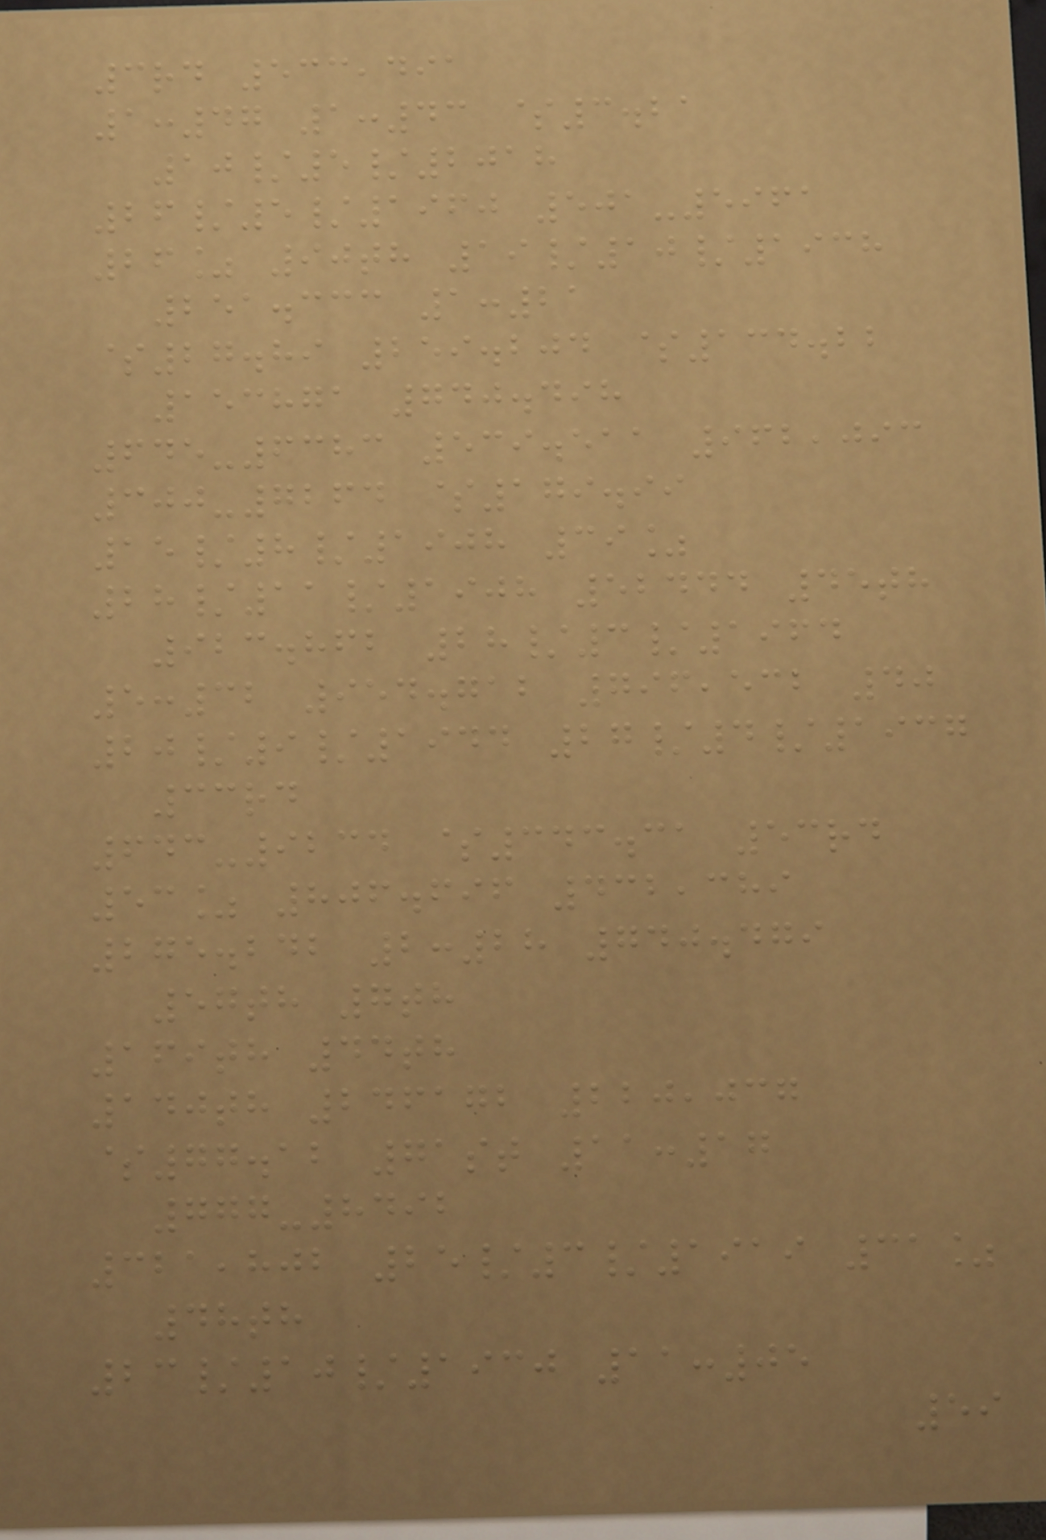3rd 533,491
1:47 1:43 $3.21
10/5/2018
26/5/1960 501-5961
26% 90th 19/10/1938
251.333 1:21
$27.89 259.204 $134.22
153871 740.498
645-6383 539.511 962,093
300-7264 $179.99
15/8/1908 39%
28/11/1908 52444 45th
923.862 28/3/1964
5:32 954.712 796,532 40
20/9/1944 27/4/1937
33rd
643-9234 $343.31 53rd
53% 806.696 432,389
275.242 2:28 740.479
57th 7th
169th 44th
140th 246172 220,037
$77.12 71st 11:17
777-8492
321,802 25/3/1919 31%
48th
23/10/1930 11:05
59
